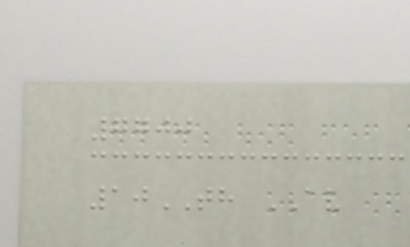7700
10TH AV
